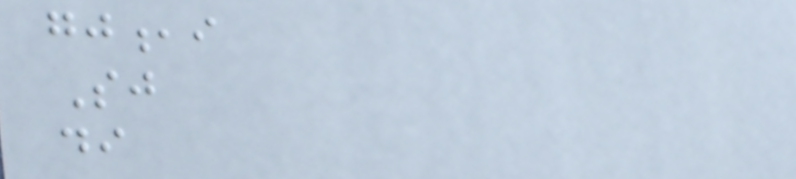gj,i
Sj
di
